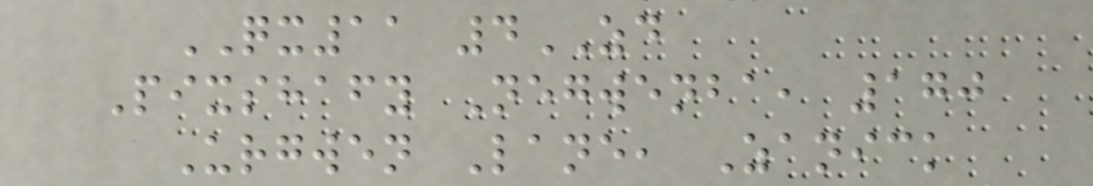QX11 4ZD
Pixshafy Negwenba, 170
Urgwen Lane, Zanick
